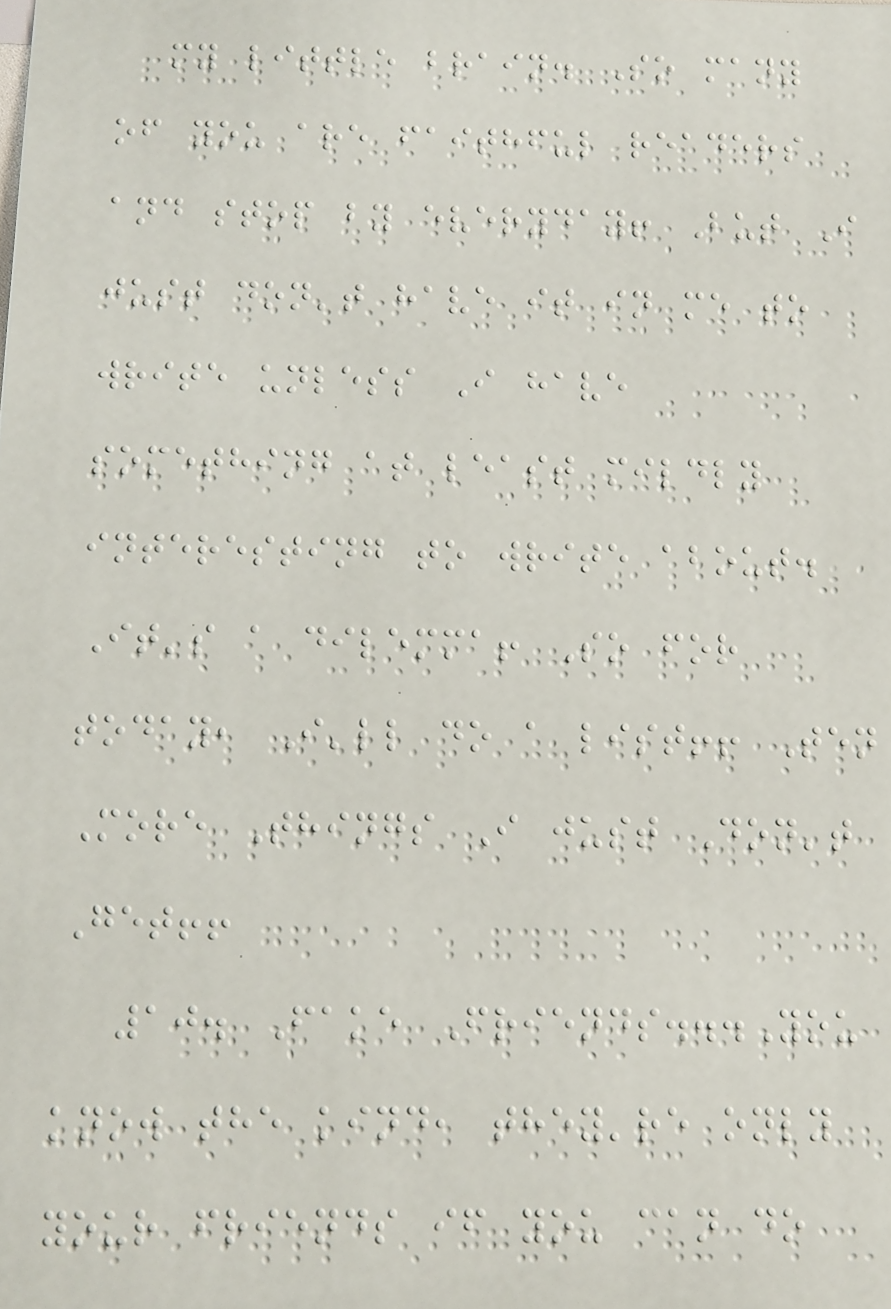my little brain. So many
of you are faithful readers
and stop by everyday! But I
just don't have it in me to
write unless I have
something at least mildly
interesting to write about.
It's a dilemma! So for
today, I'll do a list!! Ten
More Things I just Don't
Get!!
10. Fake Friends...You
know the kind, they're only
your friends if you can do
